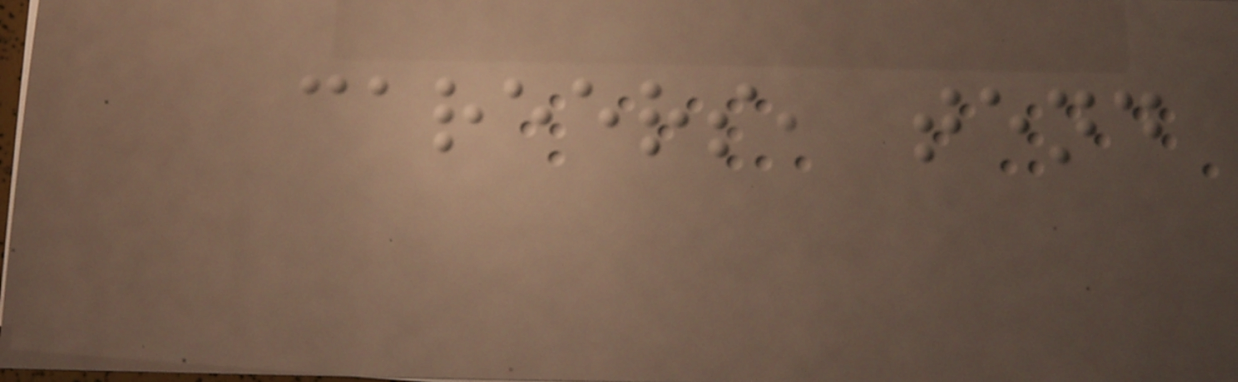careers, tend
